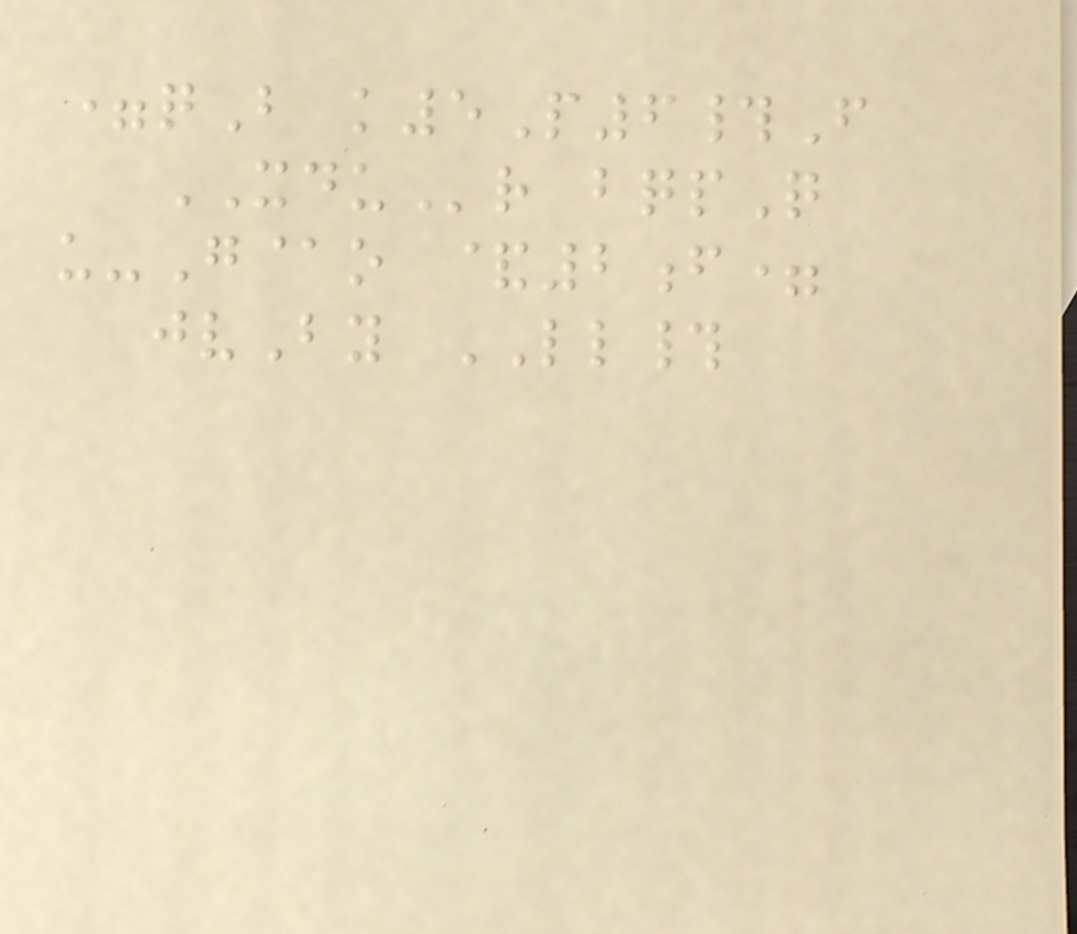=qB k5P6#F
XDUr bqpQ
u-G@o &2f=
jvBy LL#
